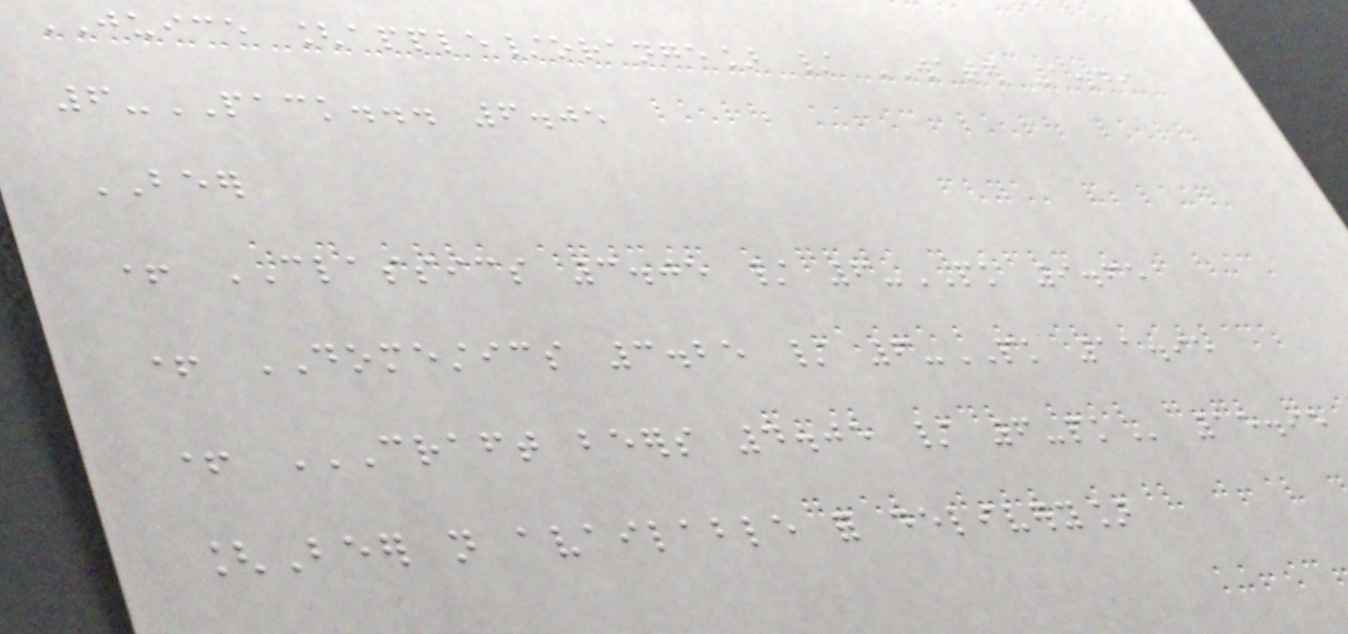JUICE [apple/orange] / WATER 1.49
6-PACK... 6.05
BEER
+ CLASSICS 3.05 / 6-PK 9.65
+ DOMESTICS 3.25 / 6-PK 11.95
+ CRAFT BEERS 4.05 / 6-PK 15.95
[Beer not available for delivery]
